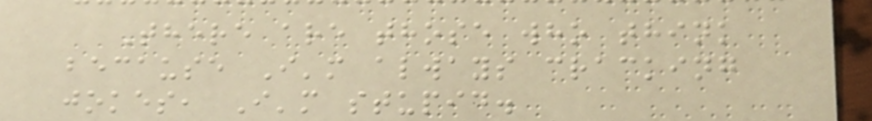There are those who think
because I'm always cracking
jokes, I'm stupid.
